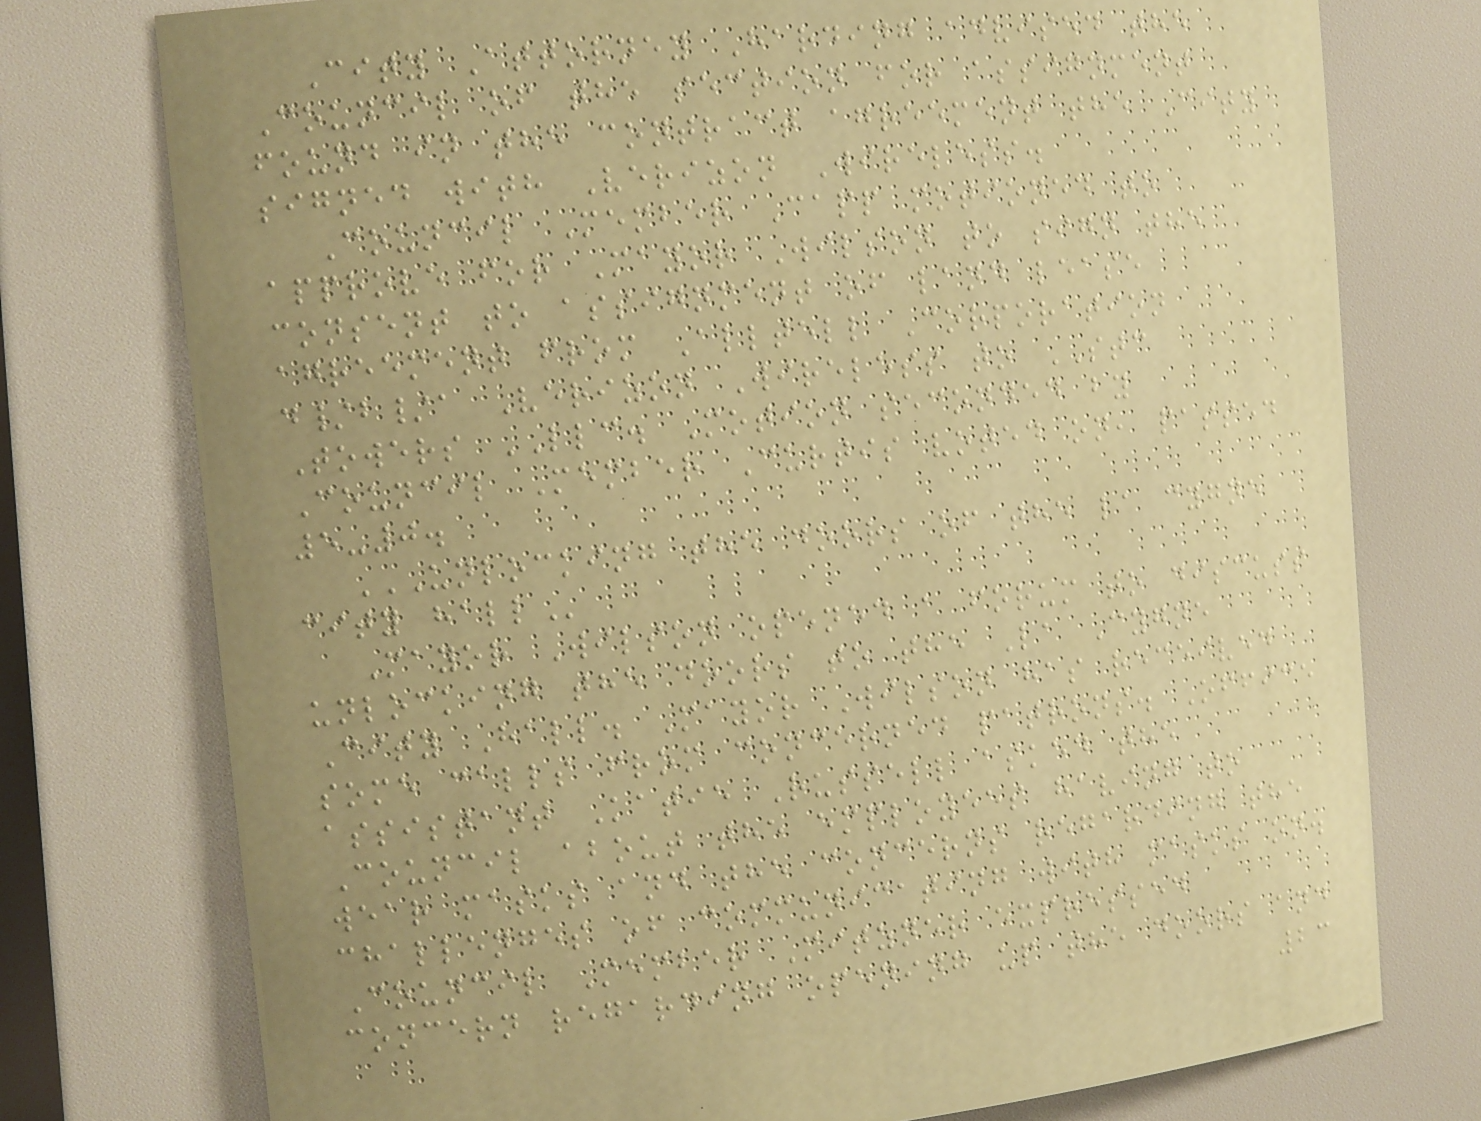City Attorney Harding advised the
Council of the section for assignment
found in the contract agreement the City
signed with Verizon Wireless.
Council Member Capp motioned to
approve for Mayor Wilson to sign the
consent to assignment of land lease
agreement from Alltell Corporation
d/b/a Verizon Wireless to STC
Towers LLC. Motion seconded by
Council Member Curtis voted on, passed
5-0.
UNLOCKING THE DOORS OF THE LA CYGNE
CITY HALL
Mayor Wilson opened a forum to discuss
unlocking the doors to the La Cygne
City Hall. Mayor Wilson has received
some calls from concerned patrons. Office
assistant Katie Russell asked the
Council about the employees having to
wear masks and the concerns regarding the
challenges of communicating with masks on.
Council Member Mitzner expressed
concern regarding opening up the doors and
23
